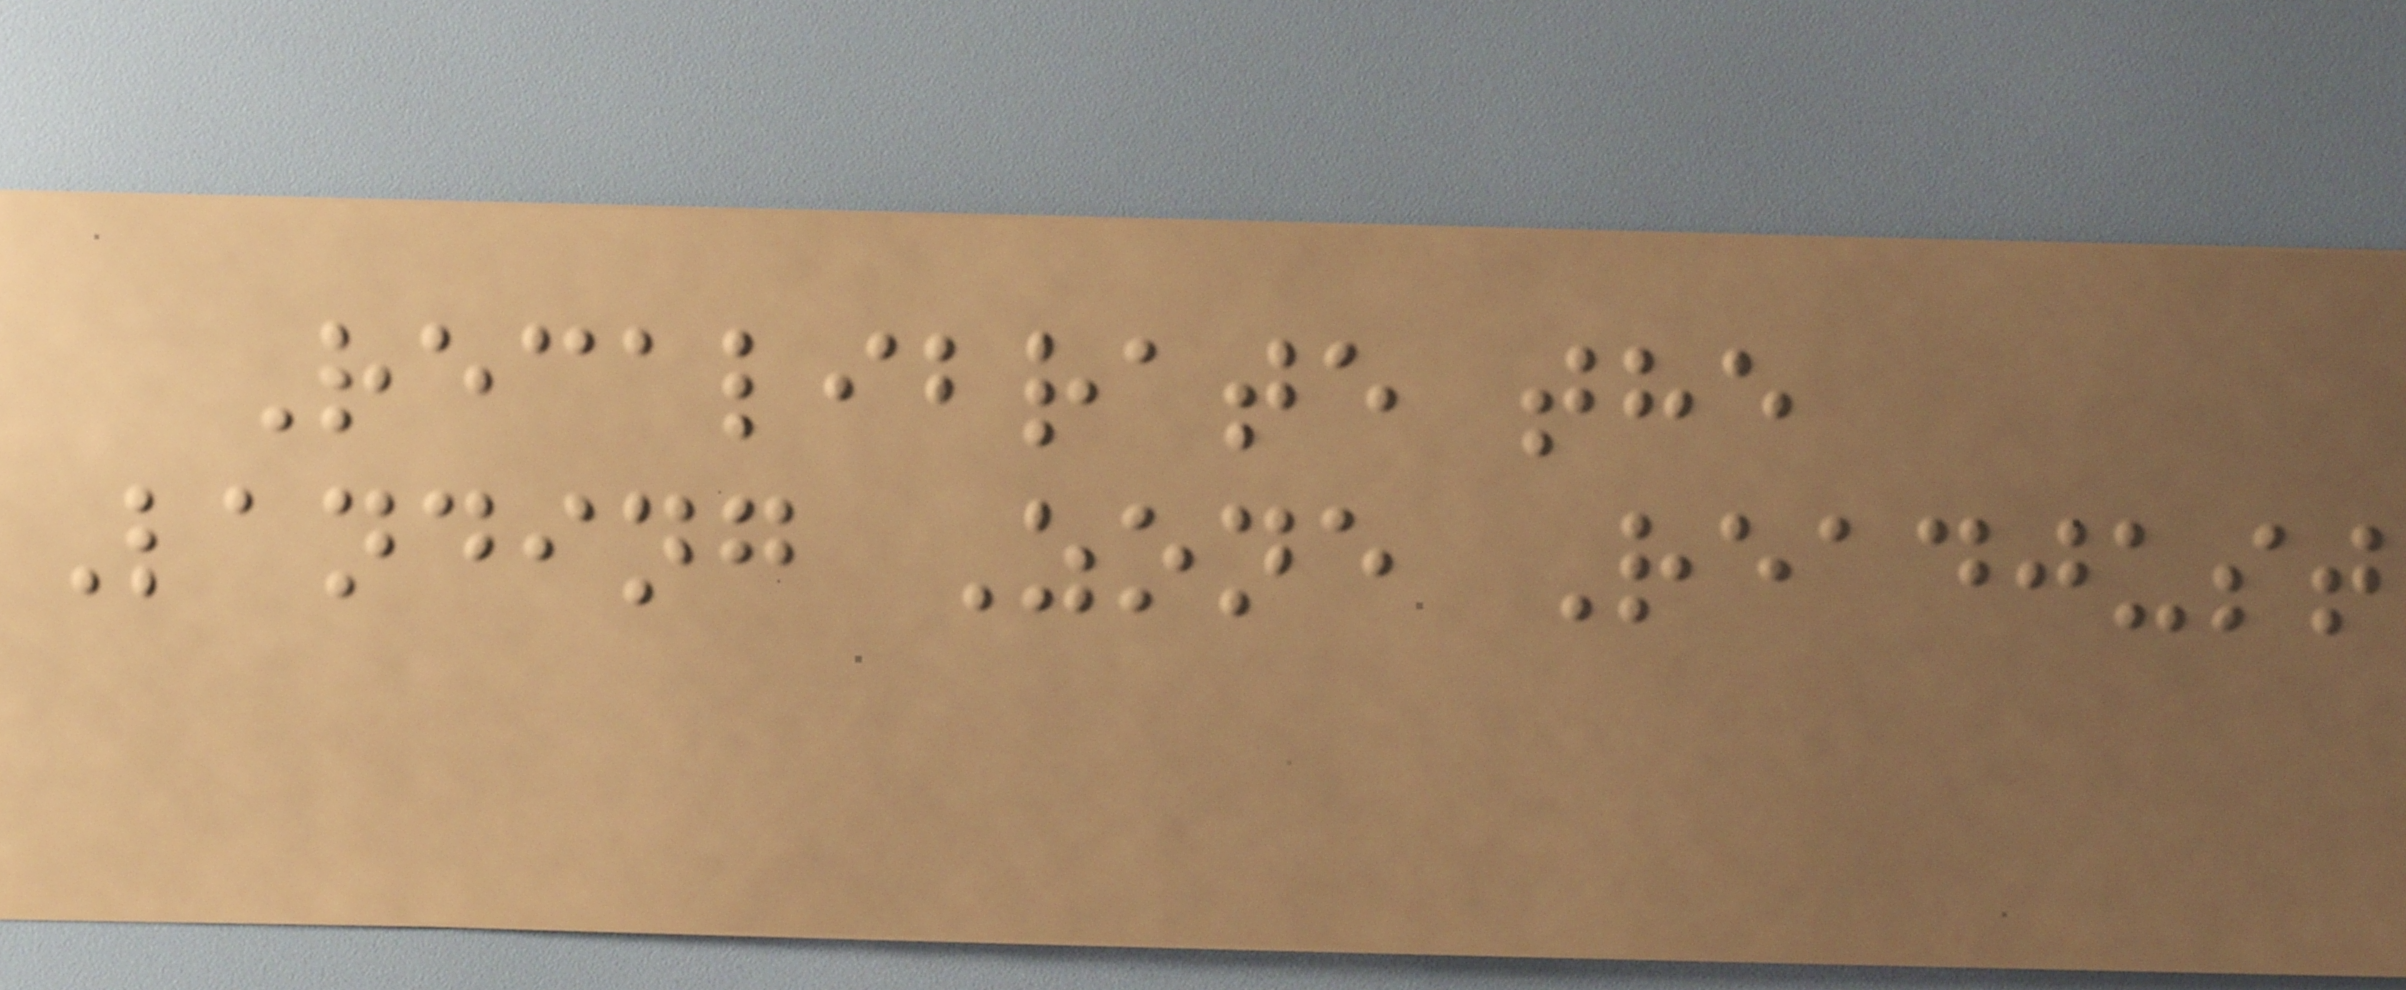Recalibrate the
Landing Zone Readjust
